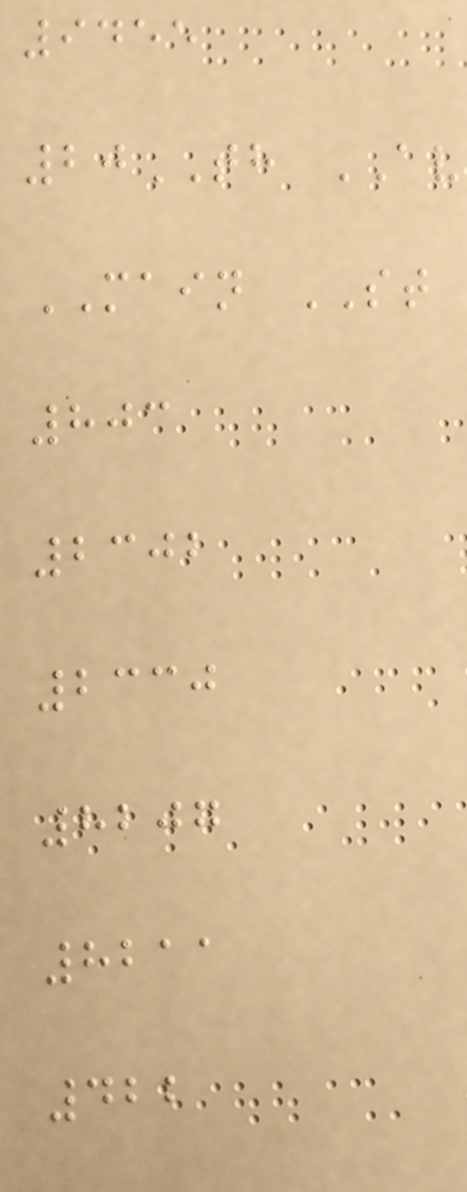9455
20TH AV
MAIN ST
803
2302
2330
8207
8211
422
